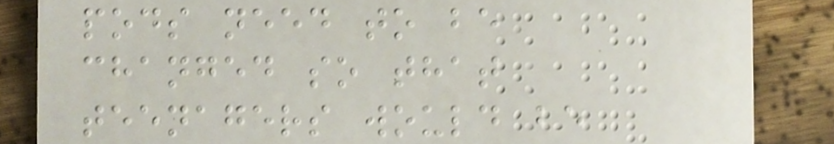pods need to be
changed so that
teenagers would be
